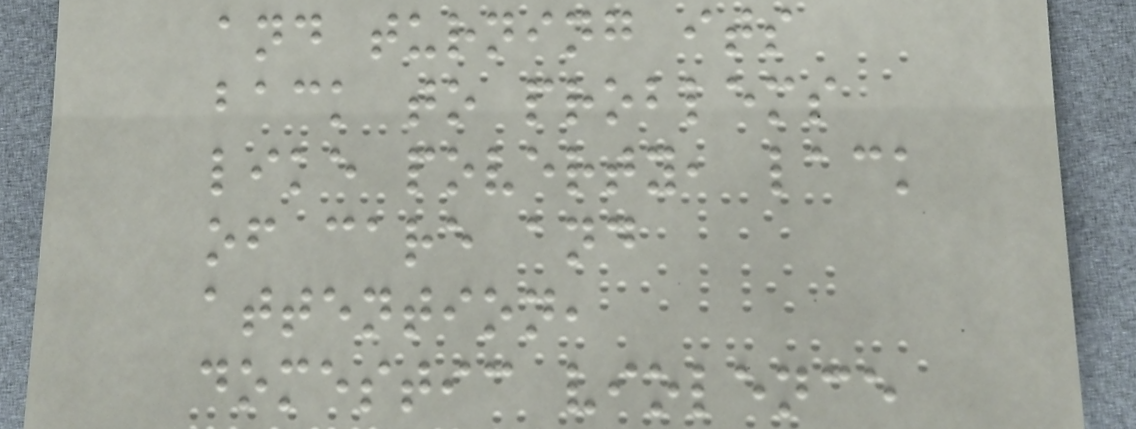and turning its
back to problems
like poverty, lack
of care and
attention,
domestic violence
